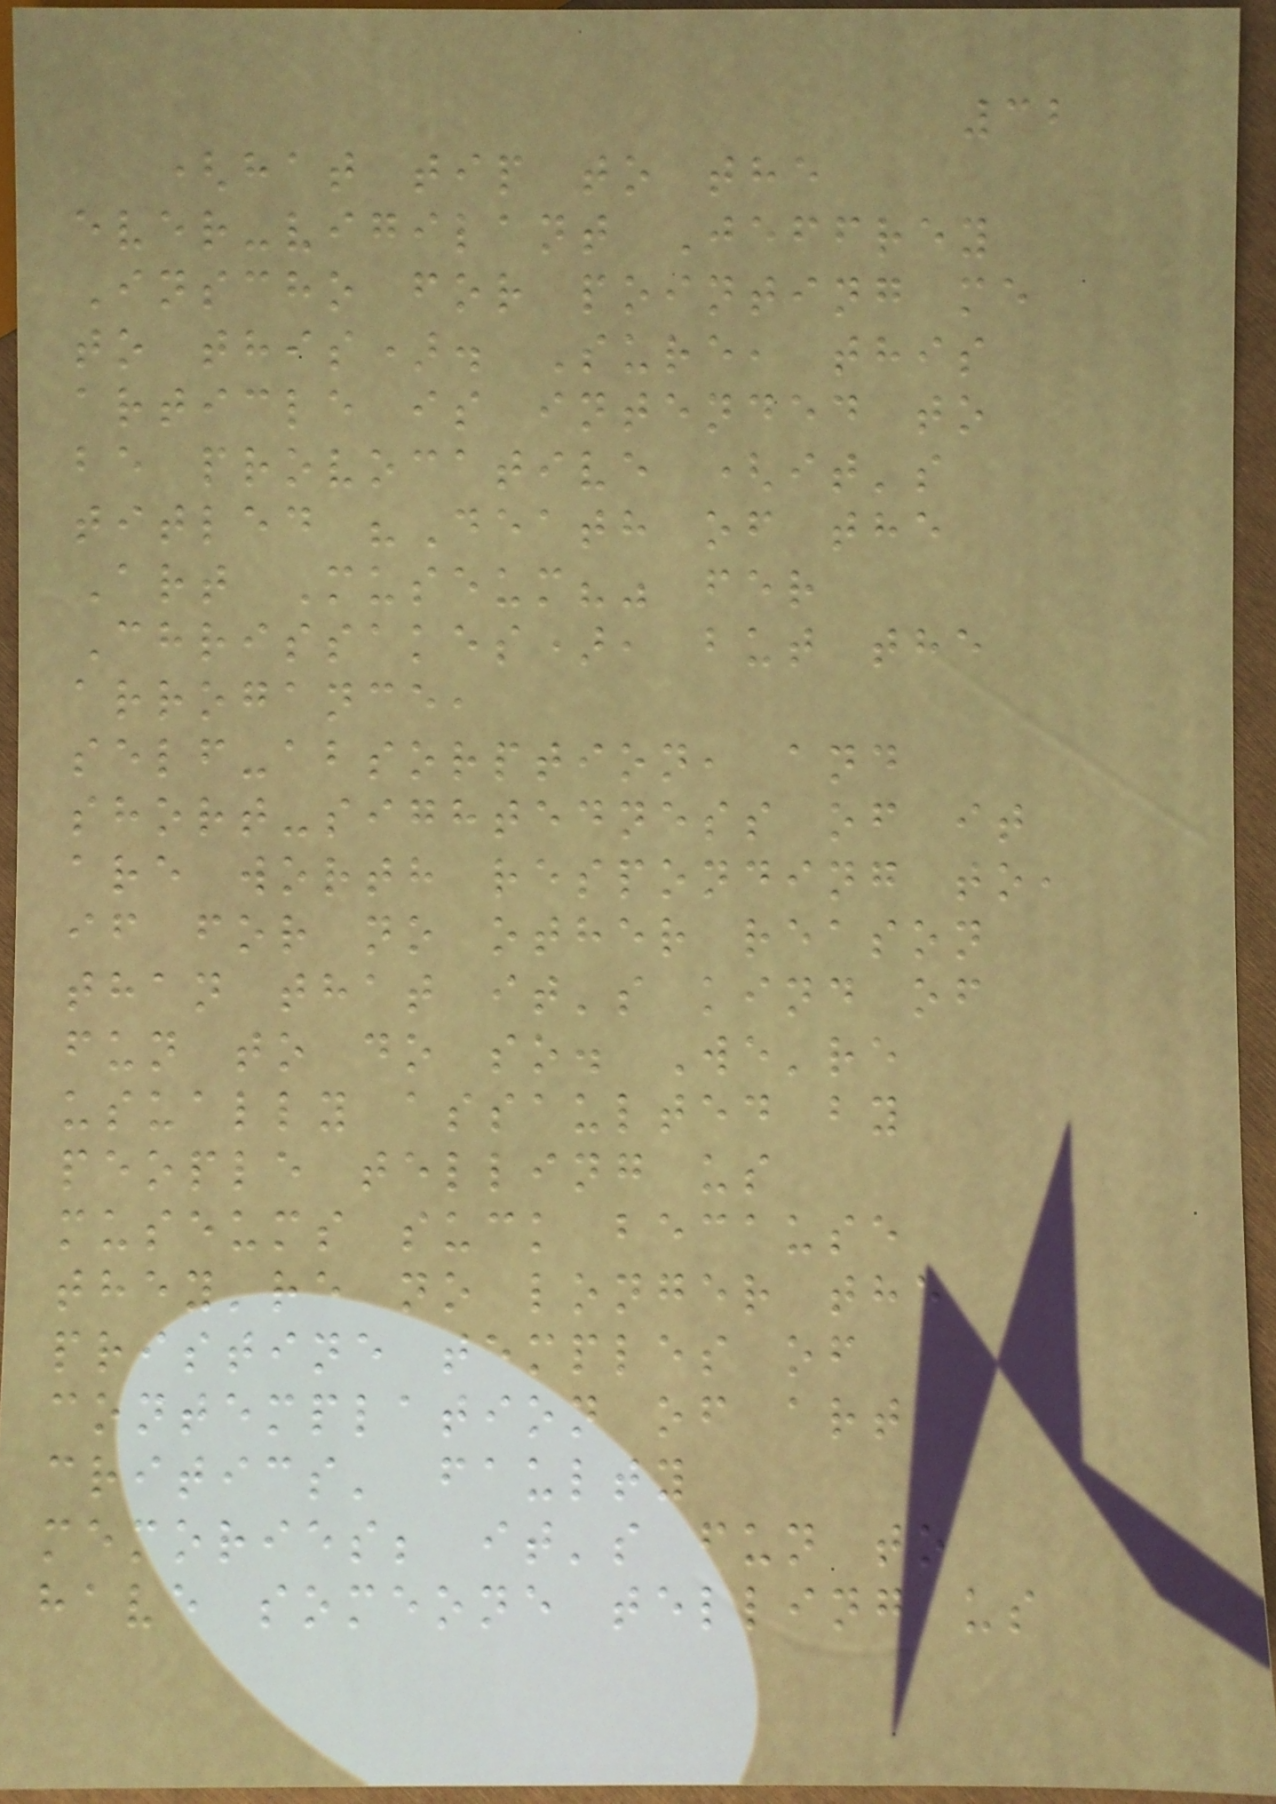32
(hat tip to the
ever-vigilant Jeffrey
Inscho for pointing me
to this). Sure, this
article is intended to
be provocative (it's
titled "Death of the
Art Museum?" fer
Chrissakes), but the
arrogance,
self-absorption, and
short-sightedness of it
are worth responding to,
if for no other reason
than that it's kind of
fun to do so. We're
usually assaulted by
people telling us
museums suck because
they're no longer the
pristine temples of
contemplation of art
critics' faulty
memories; it's fun to
have someone telling us
